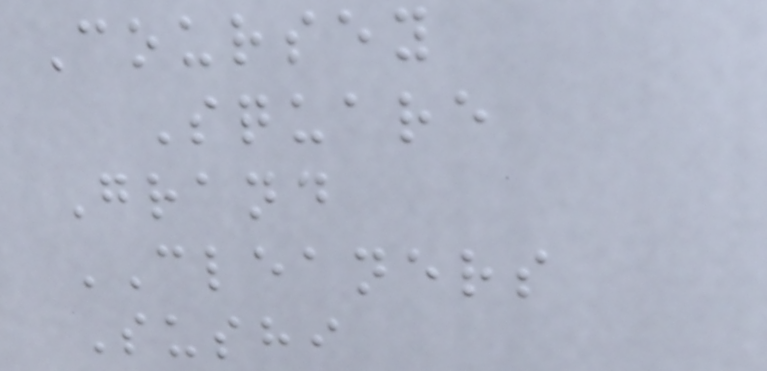Coursey
Square
Grand
CLEANERS
Sushi
